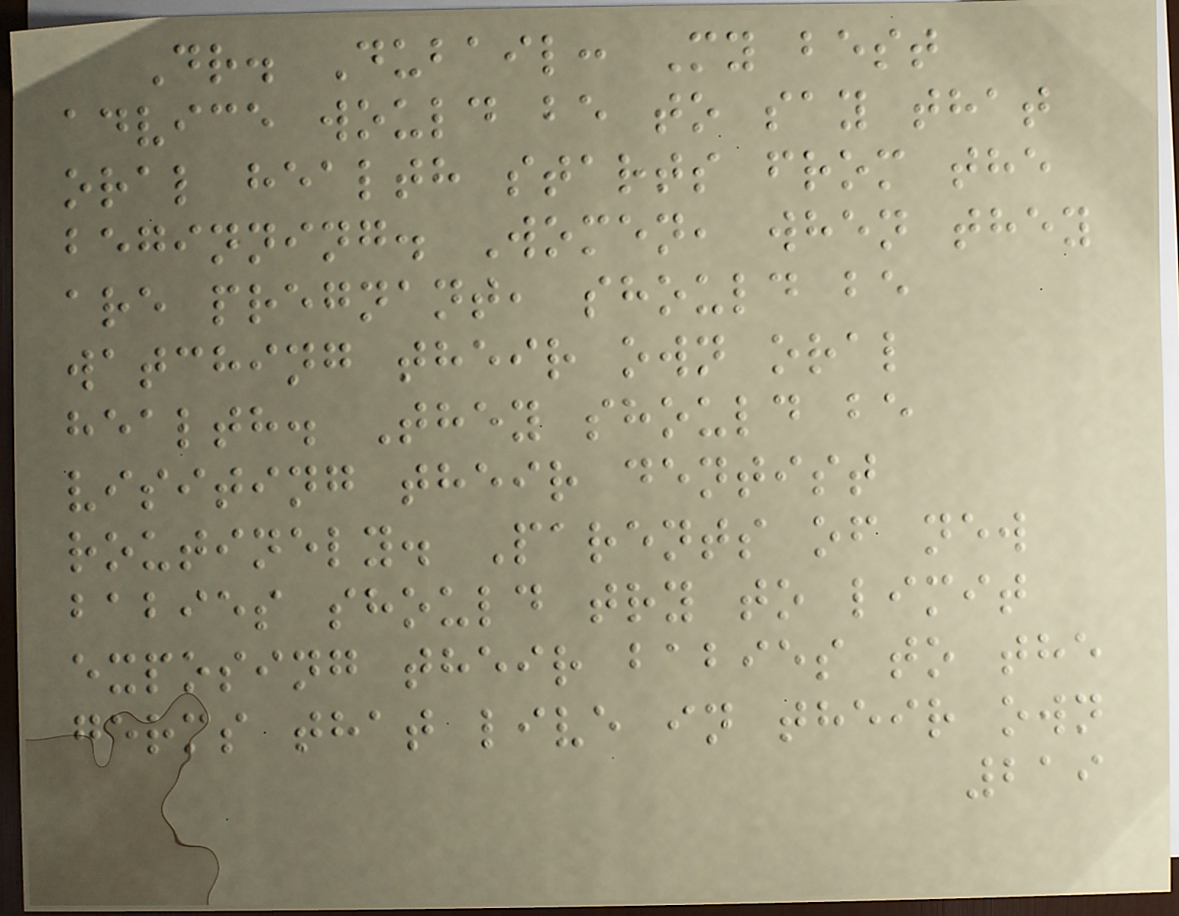Dr. Dubail: My best
advice would be to say that
oral health starts from the
beginning. Women, when they
are pregnant, should be
watching their own oral
health. They should be
visiting their dentist
routinely. Parents of new
babies should try to limit
exposing their babies to the
germs that live in their own
219
